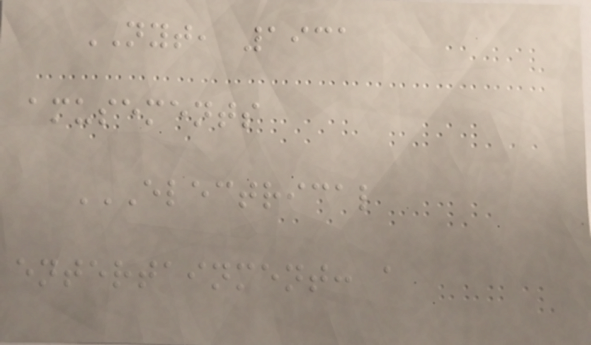NYT, 1931
amusements
ELECTRICAL
ENTERTAINMENT: A
